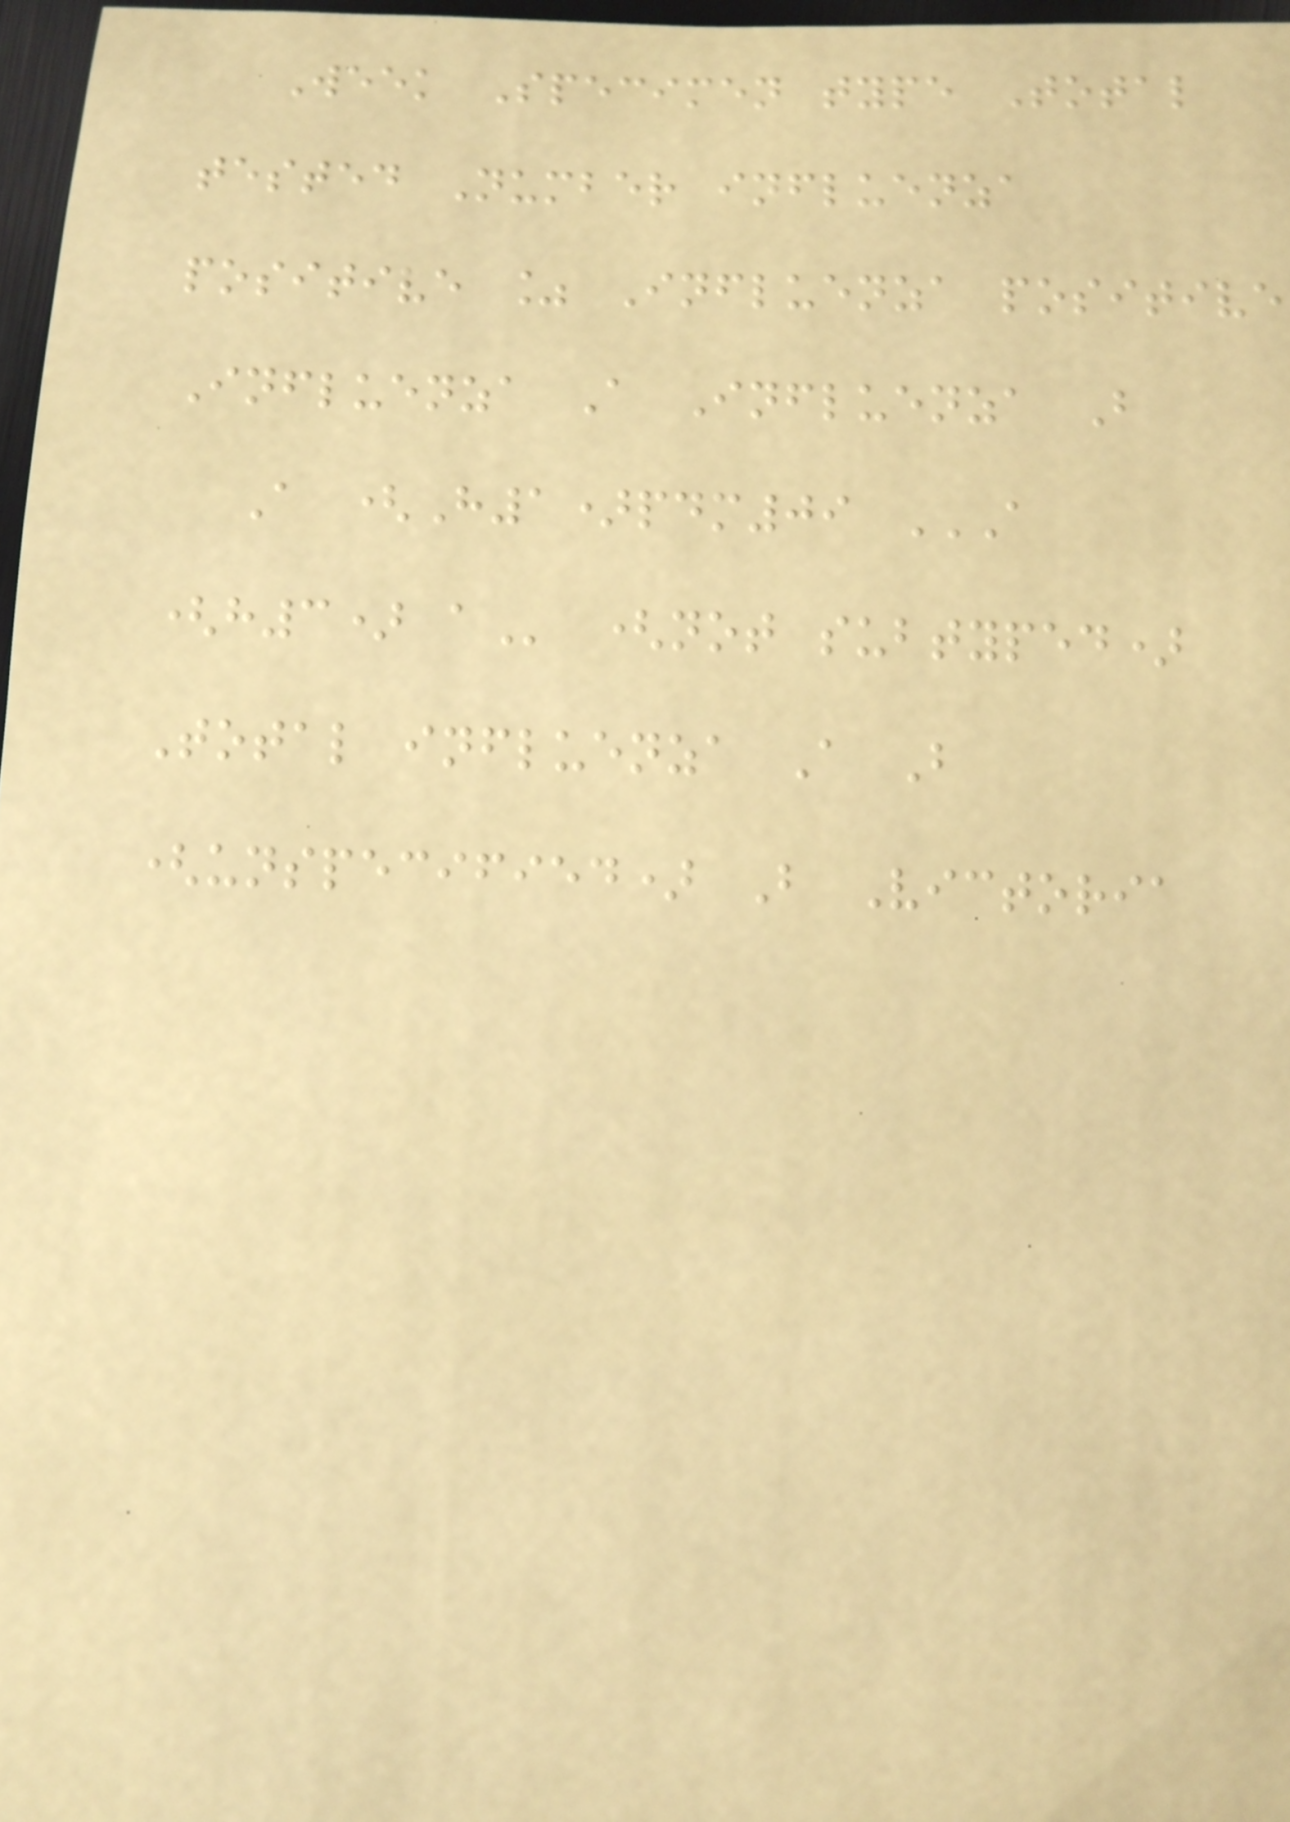Week Specimen type Total
tested Number influenza
positive % Influenza positive
Influenza A Influenza B
A (H1)pdm09 A
(H3) A (not subtyped)
Total influenza A B
(unspecified) B Victoria
